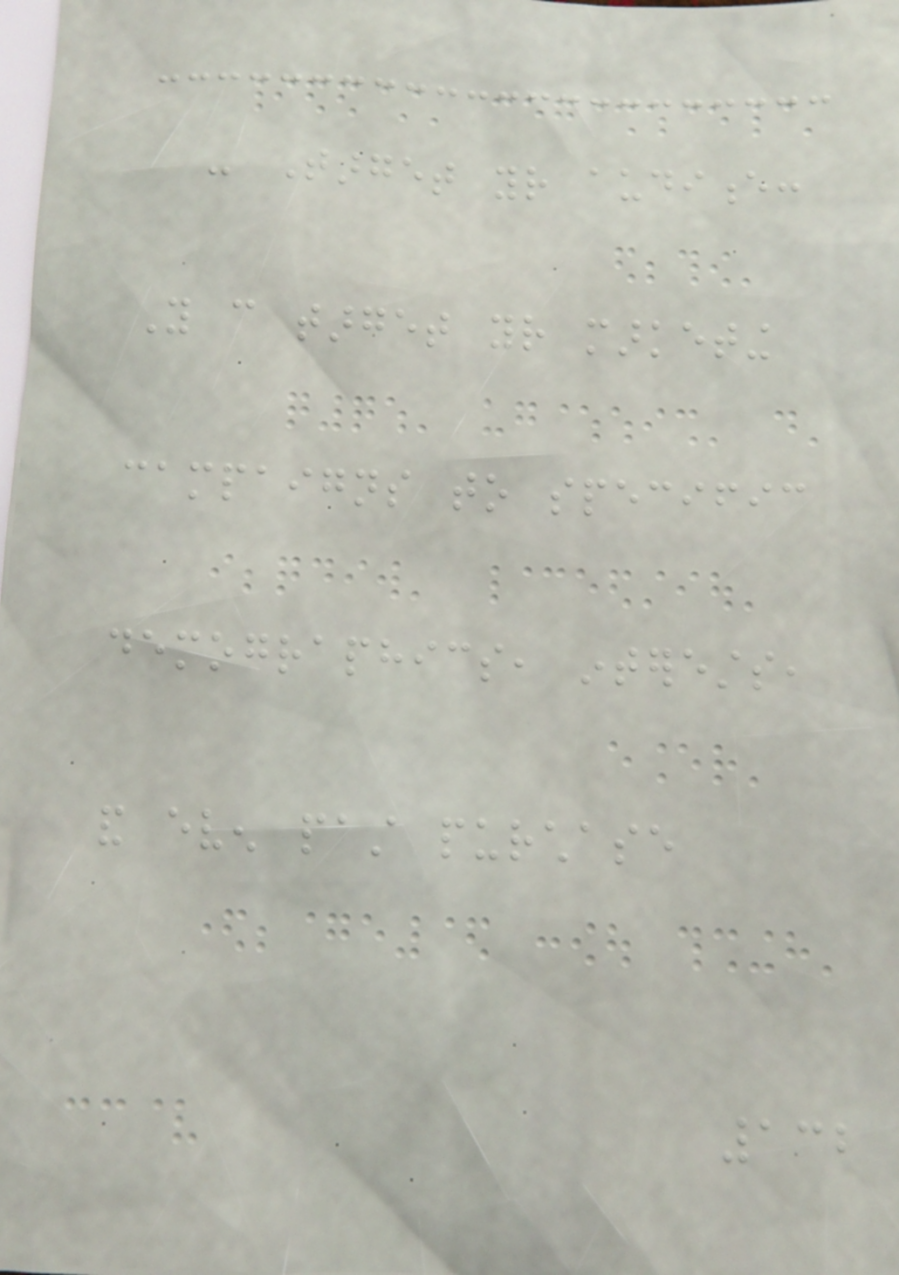- Target your audience:
You can target your marketing
campaigns to specific
demographics, interests,
and even past purchase
132
